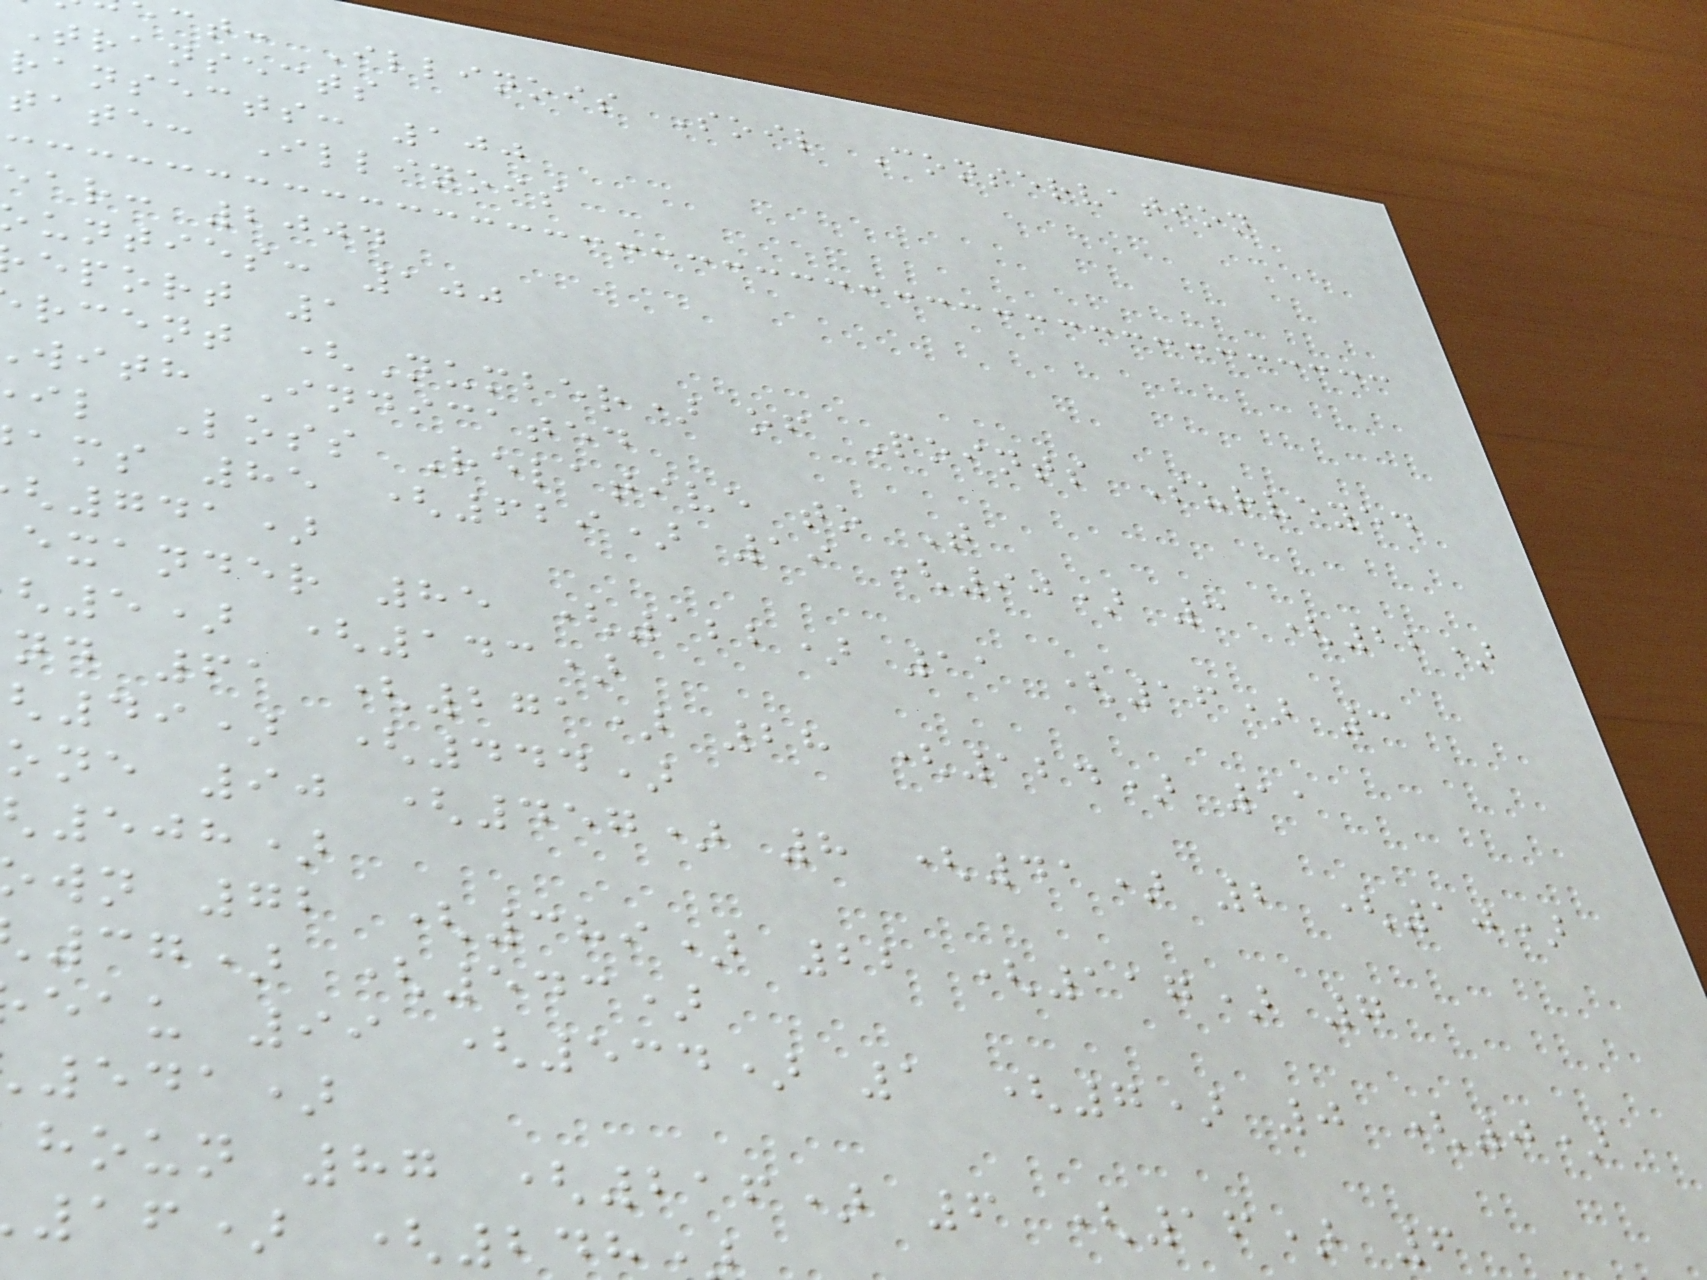ct: Illinois Soil Conservation
Transects
ransects: 100
tate: Illinois
ear: 2004
unties: 100
eport 1
rcent (Number) of Points Surveyed
with Indicated
il Loss Relative to T
ams 85 (629) 19 (90) 3 (22)
741)
exander 85 (122) 11 (16) 3
5) (143)
nd 61 (271) 28 (124) 11
49) (444)
one 90 (457) 8 (41) 2 (10)
508)
wn 72 (389) 22 (117) 7
37) (543)
eau 99 (534) 1 (7) 0 (0)
541)
houn 87 (216) 6 (16) 6
16) (248
